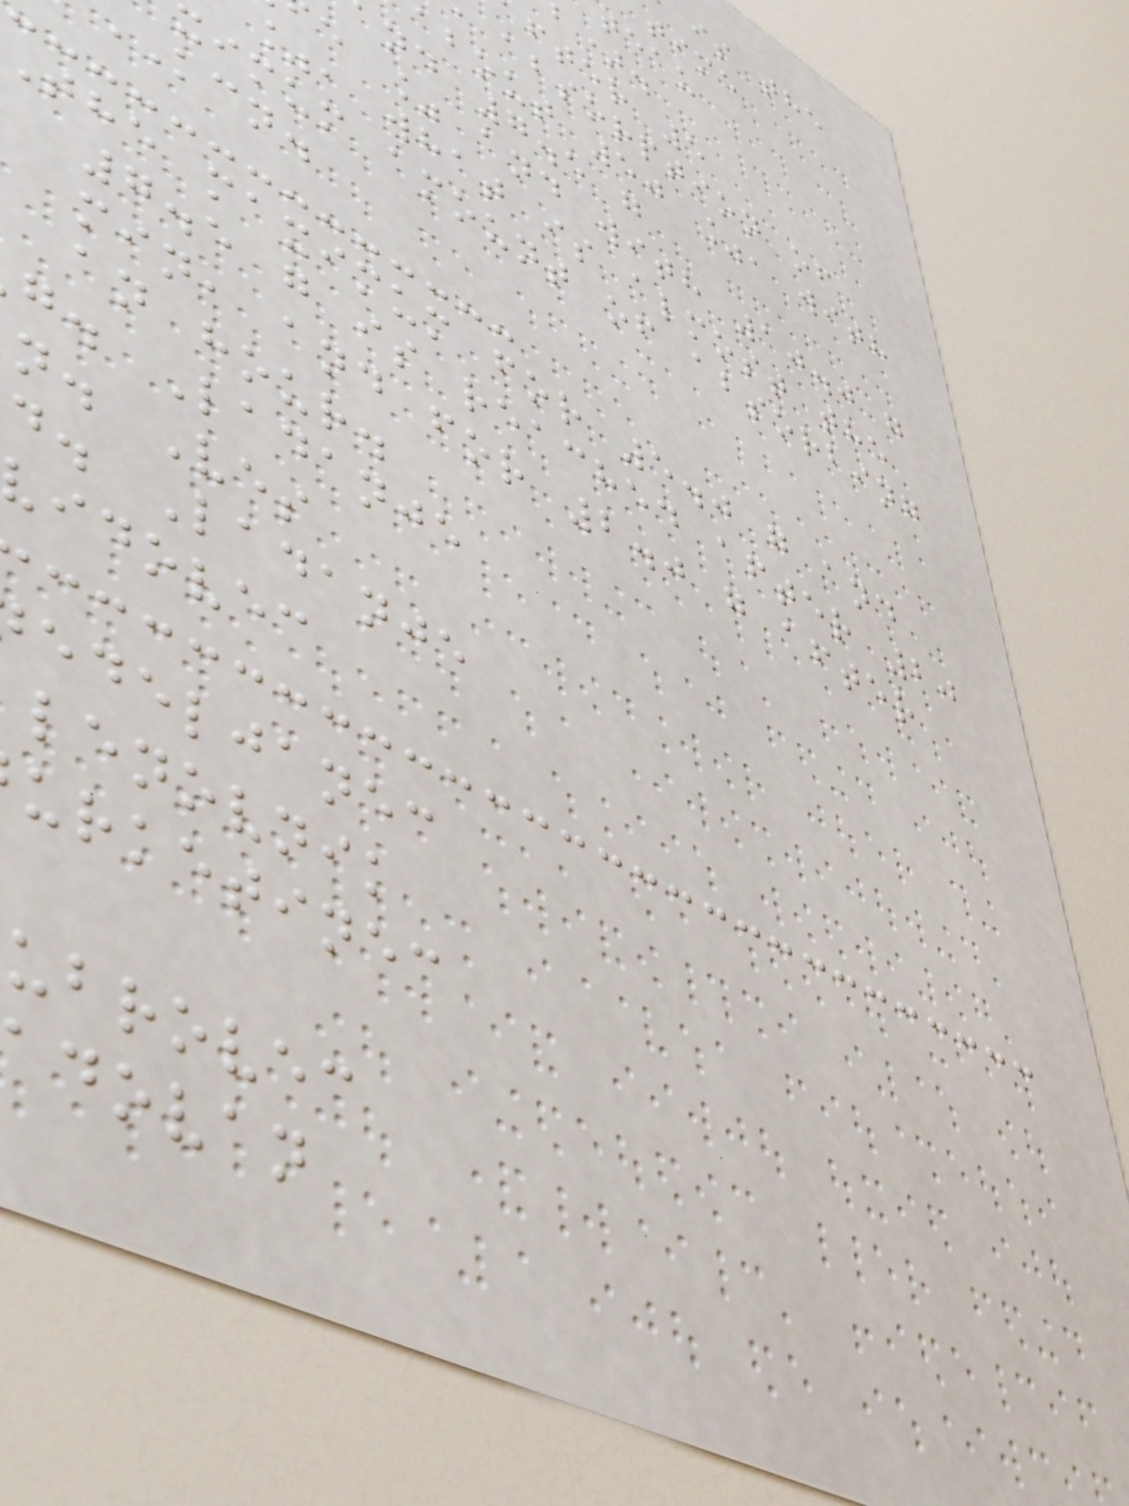fter 5
absorption of
about 50 %, with
nd 7.5 g
e % and with 10.0 g
%, what is almost the
ximum amount of absorbing
kcn.
The maximum for 5.0 g and
7.5 g is reached after 20
min, and for 2.0 g after
an hour.
g. Ladanje
n. Ves
d. Ladanje
idovec
edeljanec
lenovnik
urketinec
ubrovec
dovan
